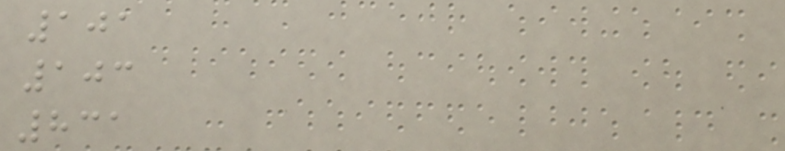101
103
831
